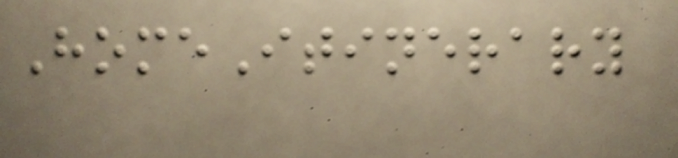HomeItinerary
